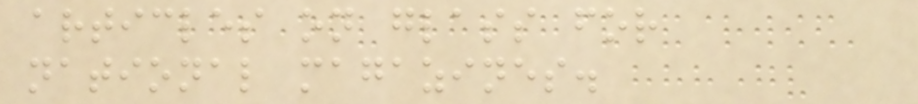articles on glass for
national magazines.
